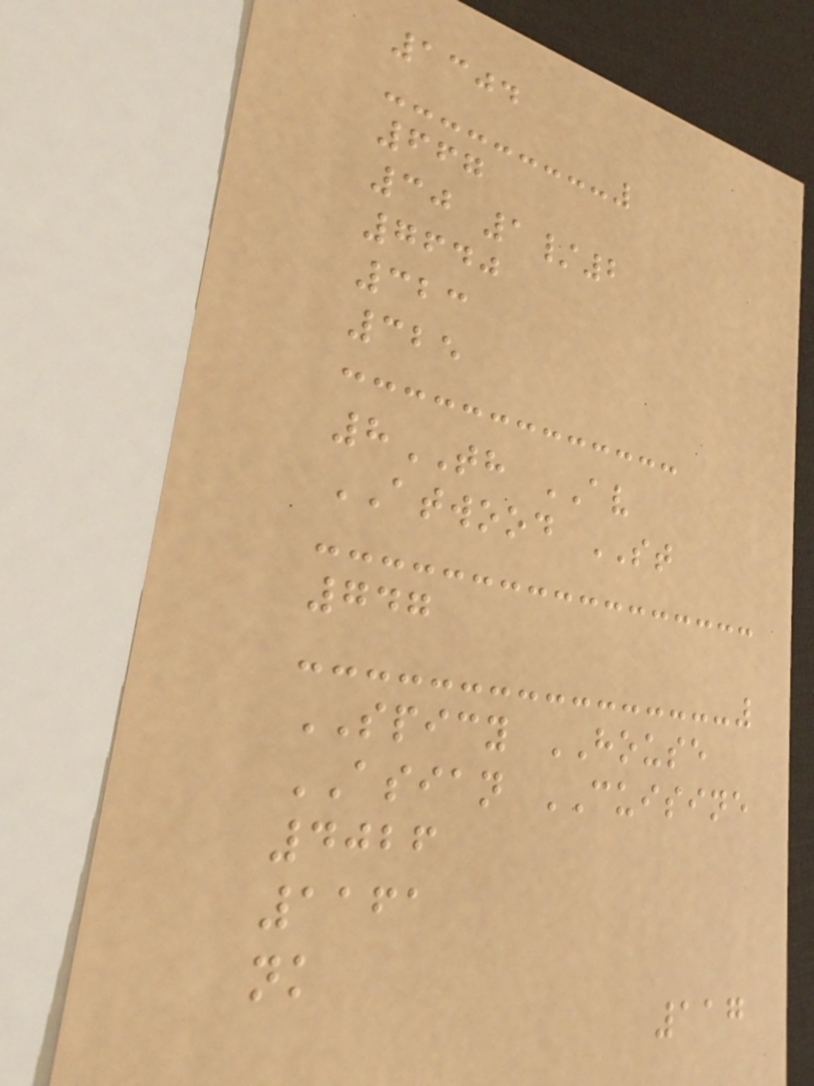1304
667
30 1/2
7640
323
325
8TH AV
ATWOOD ST
747
SPICY HOUSE
ASIAN CUISINE
4026
1161
nk
117
